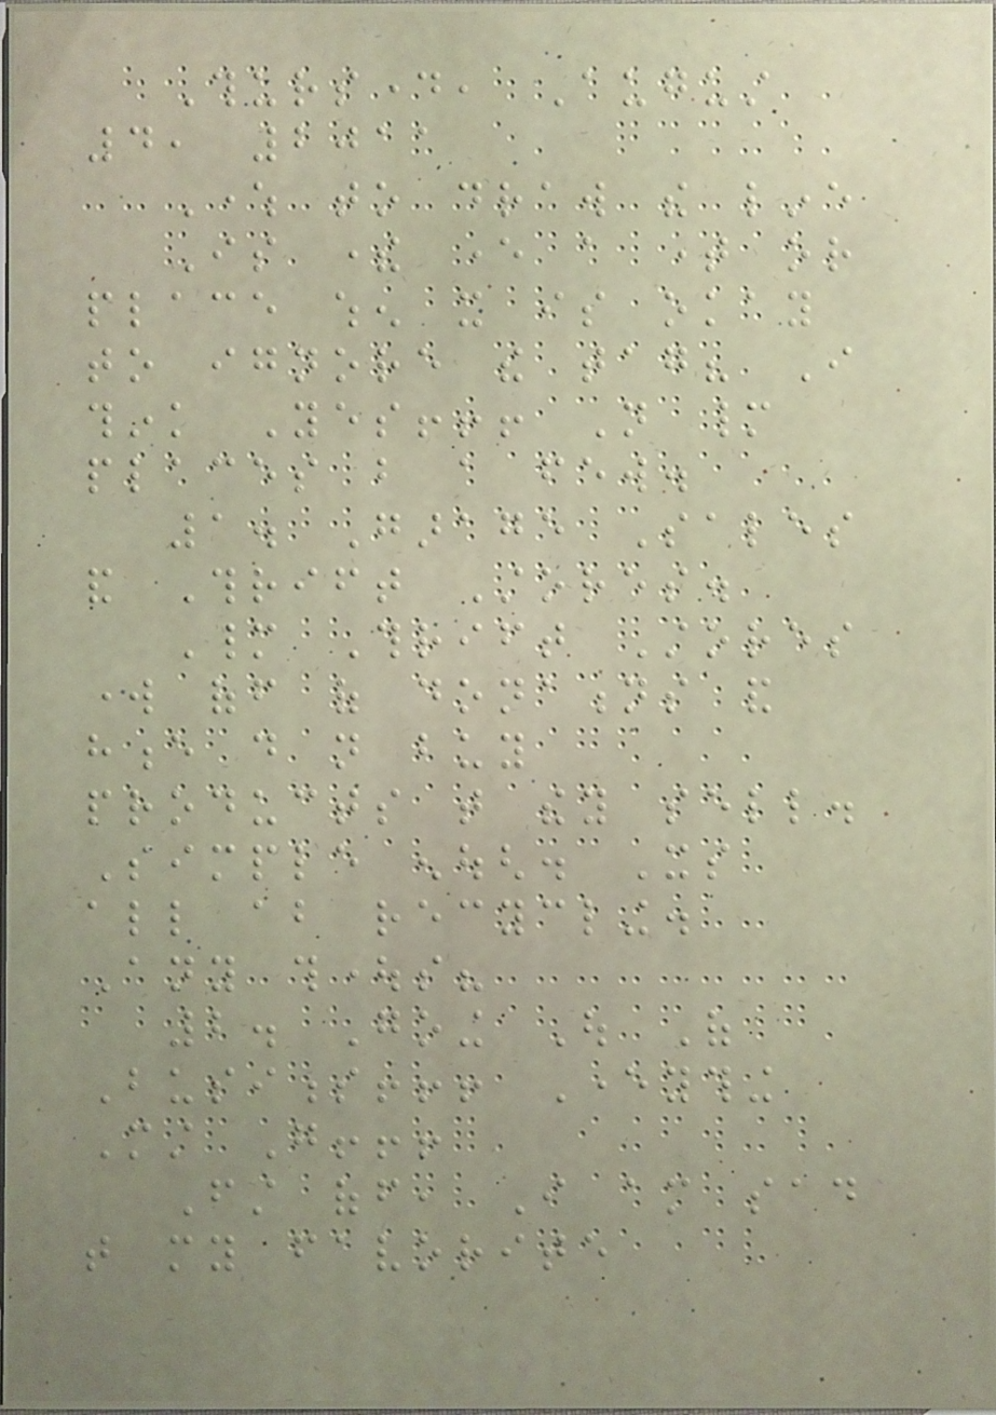Thursday, August
4, 2011
Where to draw the line
Is there ever a time or
place when it is okay
to ignore the tag? I
think Yes!!! Not many
places but a few.
1. Garage Sales
and Thrift Stores.
Many Thrift Stores
work off of donations and
hence do not buy
products that they sell.
Simple enough. Its
all about recycling.
Any thoughts?
2. Going Out Of
Business!!! Everything
Must Go!!!
First off, I am sad
that my favorite
